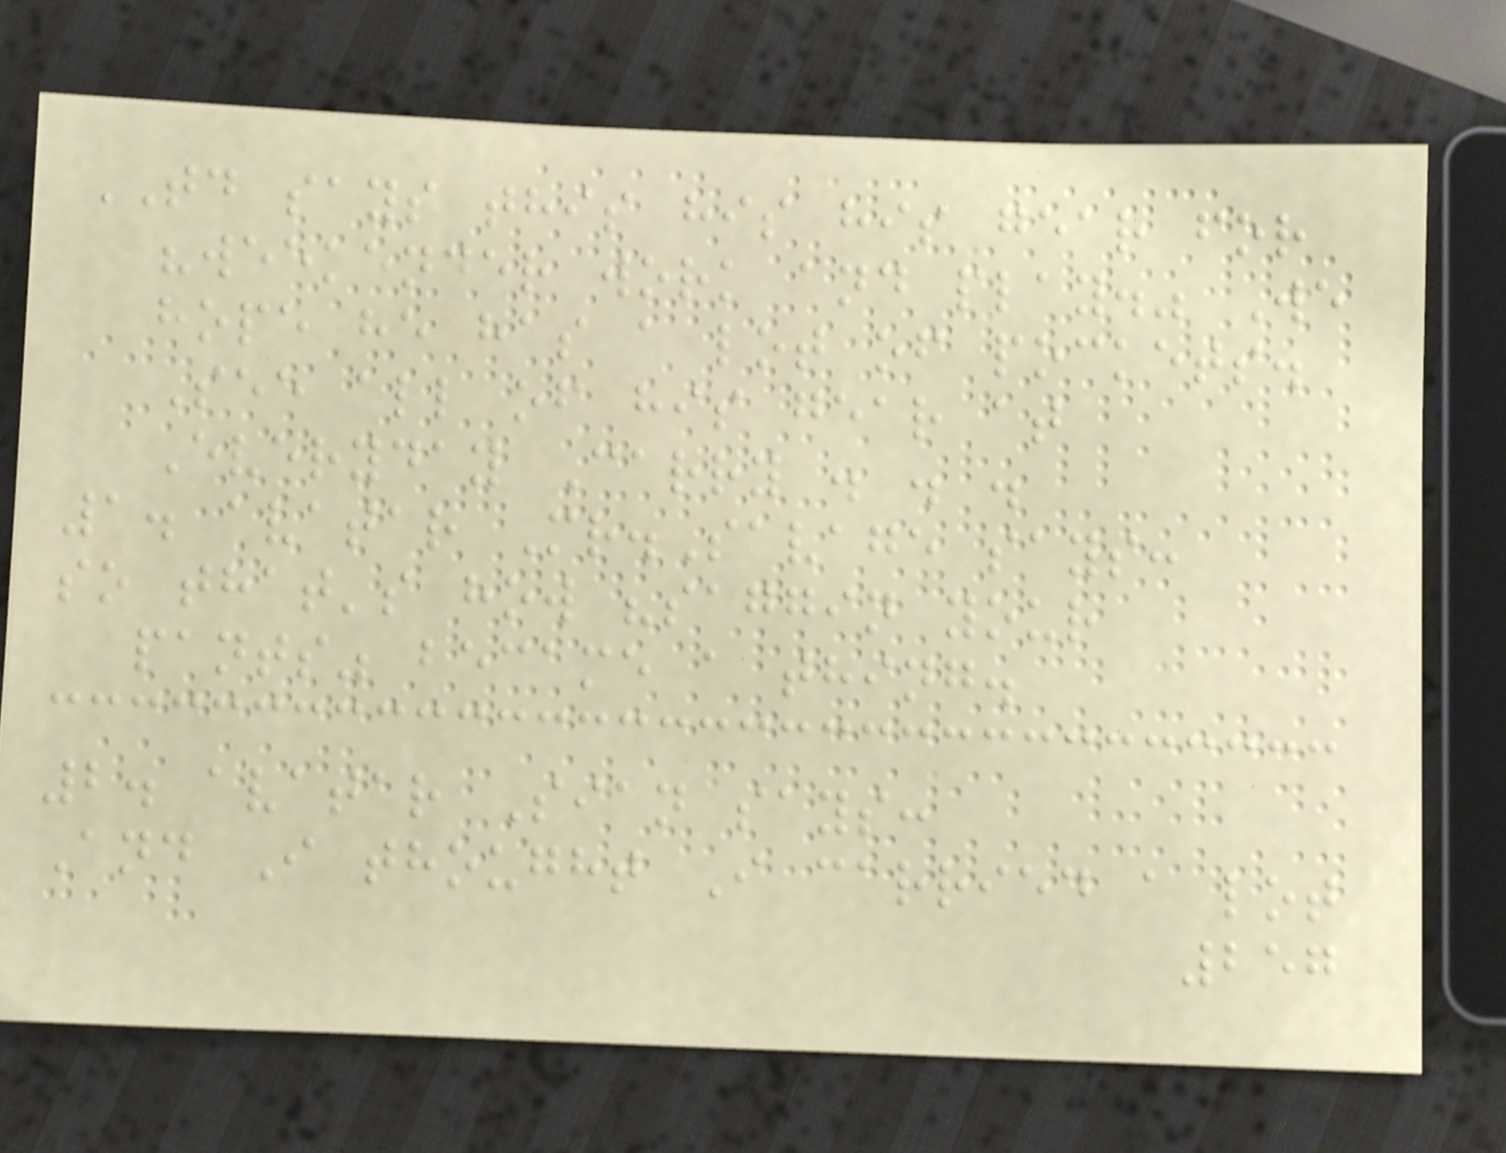TD says this his his gear for
"weekender work and play." We
hope he has a lot of pockets.
See all of his gear at
Everyday Carry . . .
1. avatar Mr.Savage says:
so that's how "saggin your
pants" became a thing.
2. avatar Sian says:
And I thought I carried a lot
257
